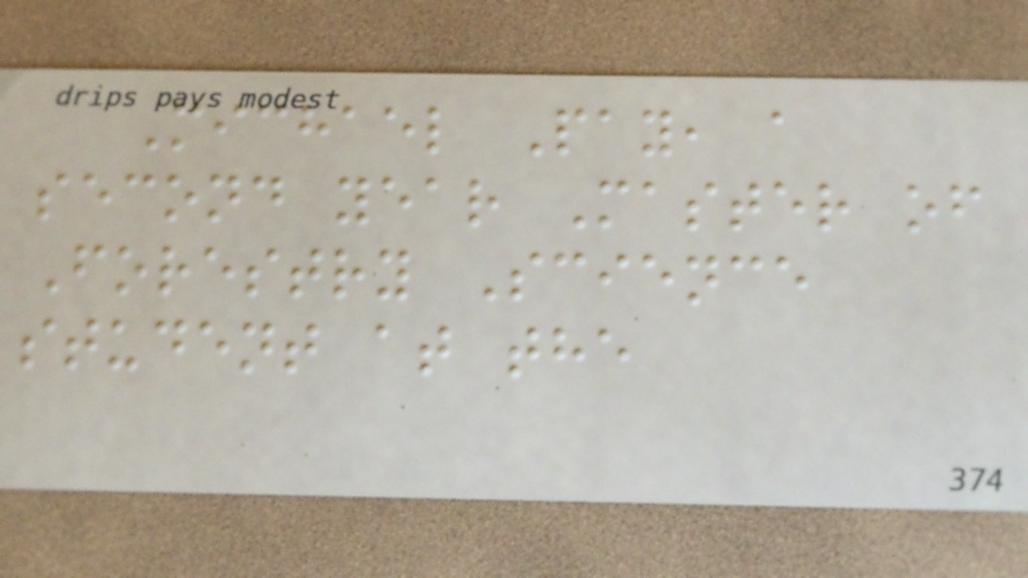Michael Pay, a
second year Master of
Forestry Science
student at the
